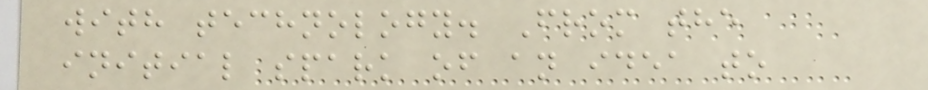with technology. From the
initial spark of an idea to
